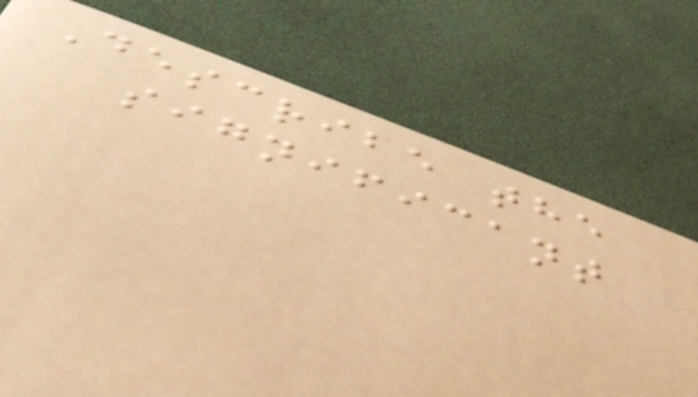Describe the
significant
